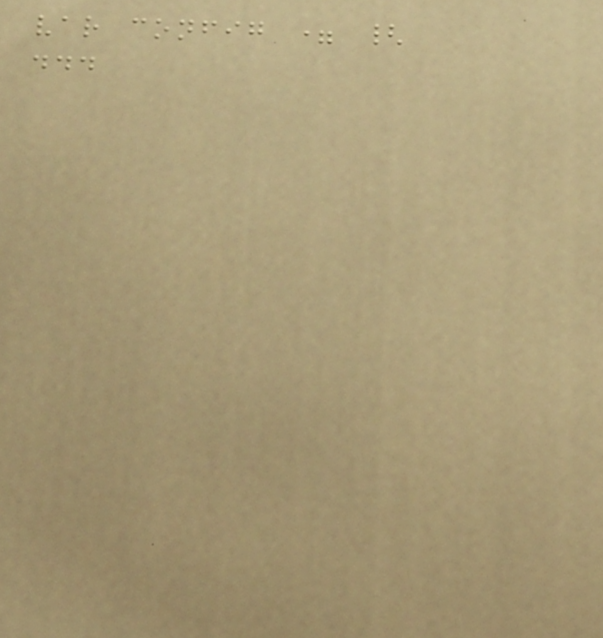var config = {
...
